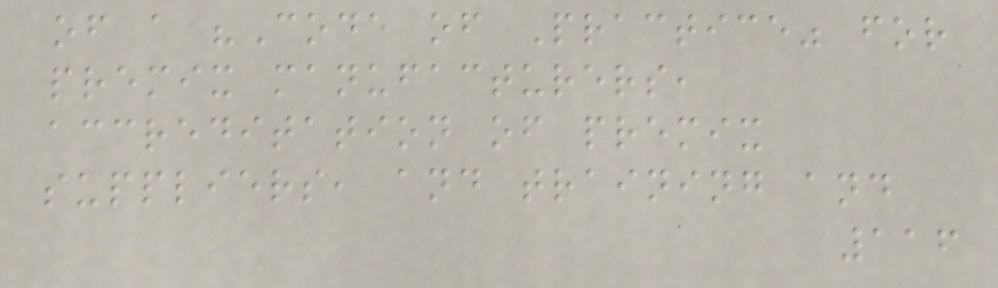of a "Code of Practice" for
premix manufacturers,
accreditation of premix
suppliers, and training and
116
